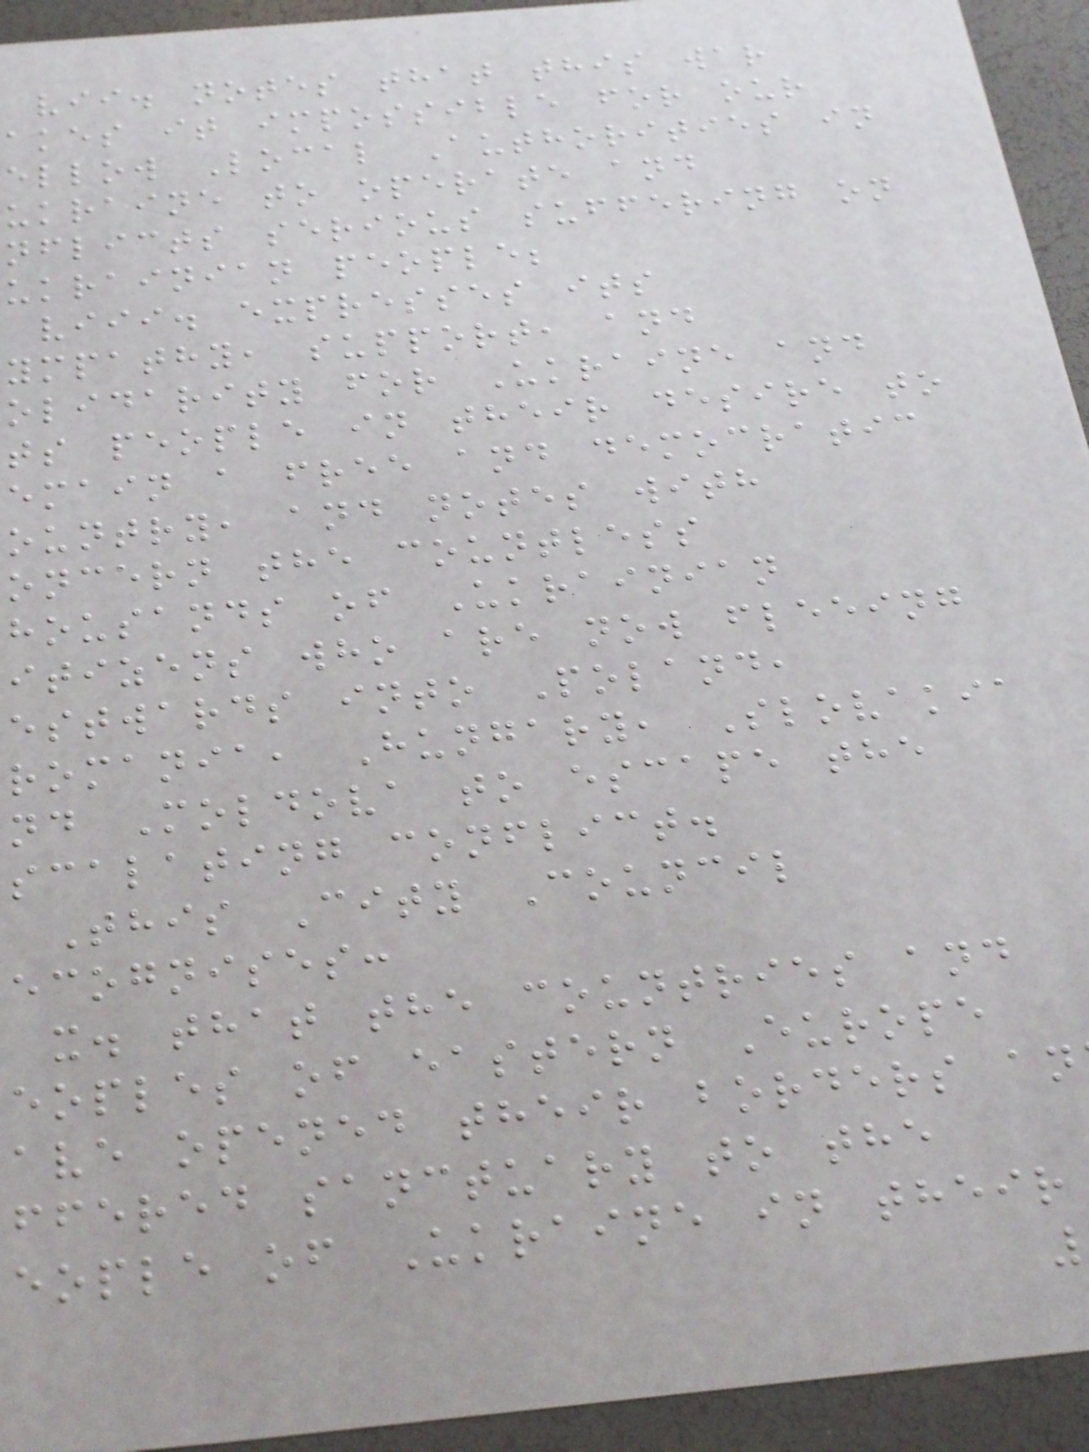vii. notes that this war
akes it impossible for our
ellow Local Authorities in
ukraine to operate and
nflicts serious suffering on
ukrainian people;
viii. expresses its
ympathy, support, and
olidarity for Ukraine and
ts people in their desire to
emain a free and democratic
ountry, and notes with
oncern the countless
housands of Ukrainian
itizens who are now fleeing
estwards into Poland,
romania, Hungary, Slovakia
nd Moldova to escape the
scalating conflict.
This City Council
ecognises:
x. that the countries and
eoples of eastern Europe
ave opened their borders an
ffered sanctuary to the
eople of Ukraine in their
